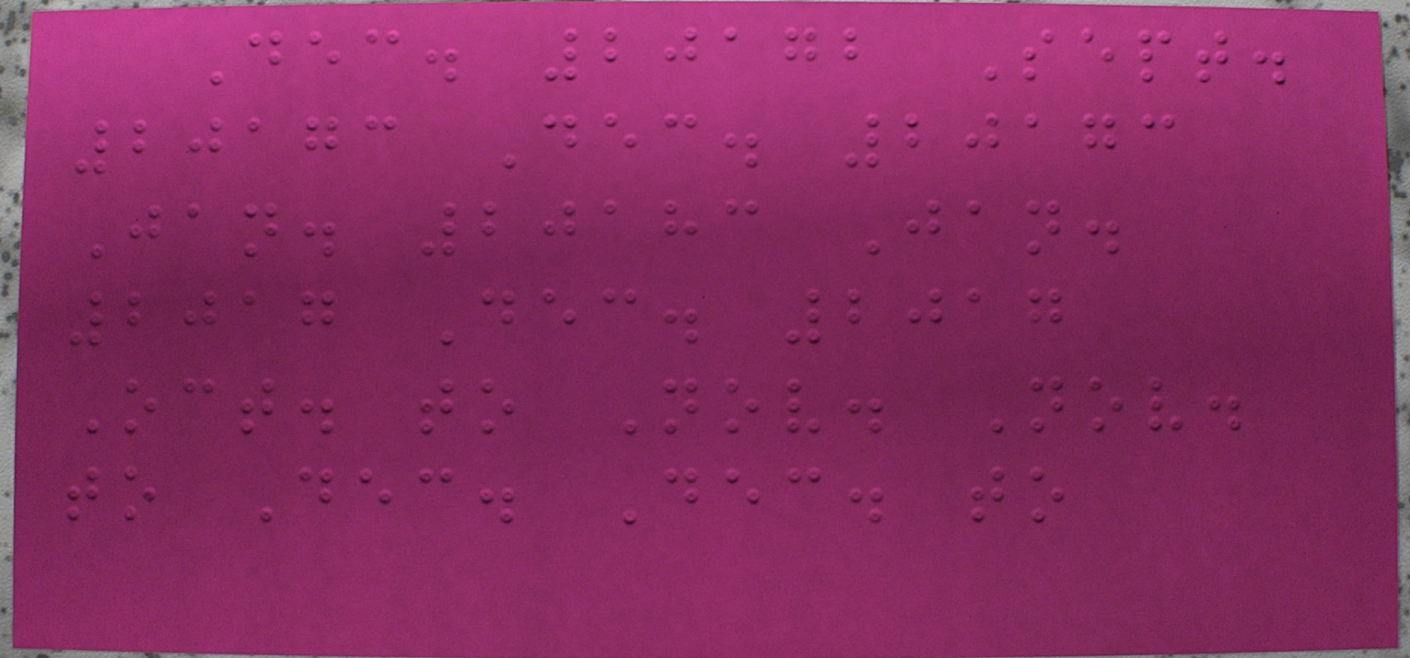Dec. 20172 Sept.
20173 Dec. 20173
Jan. 20183 Jan.
2017 Dec. 2017
Oct. to Nov. Nov.
to Dec. Dec. to
